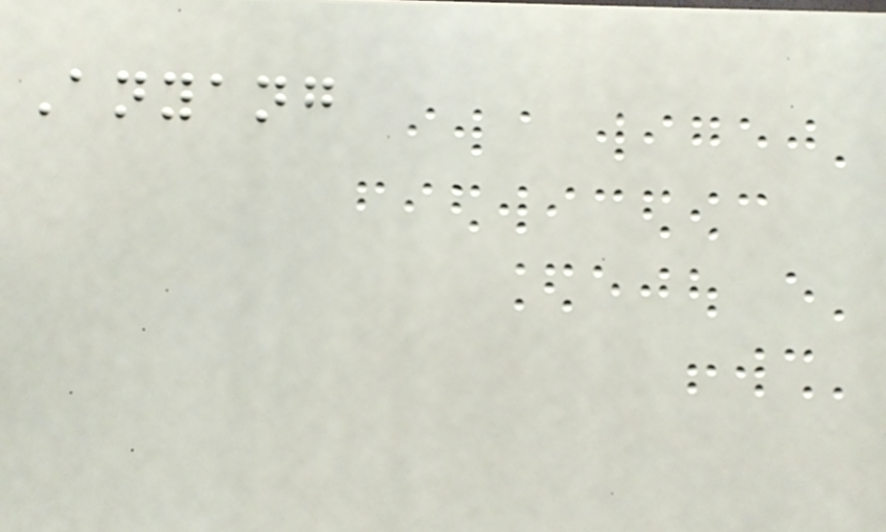Anyang
